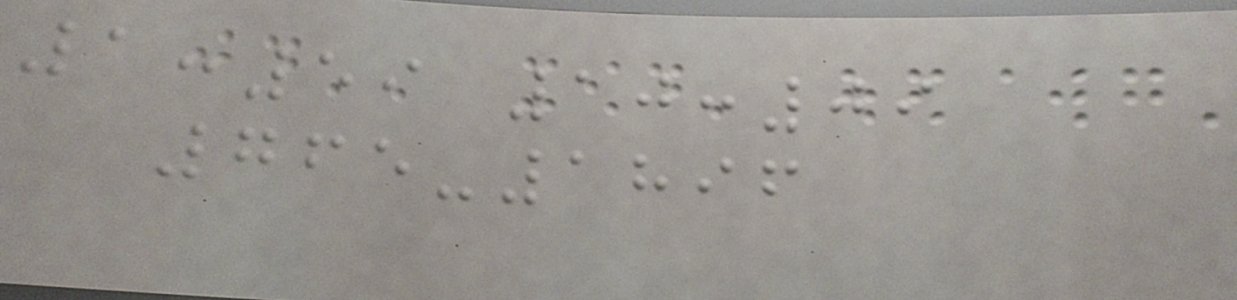1:59 10:09
765-1896
